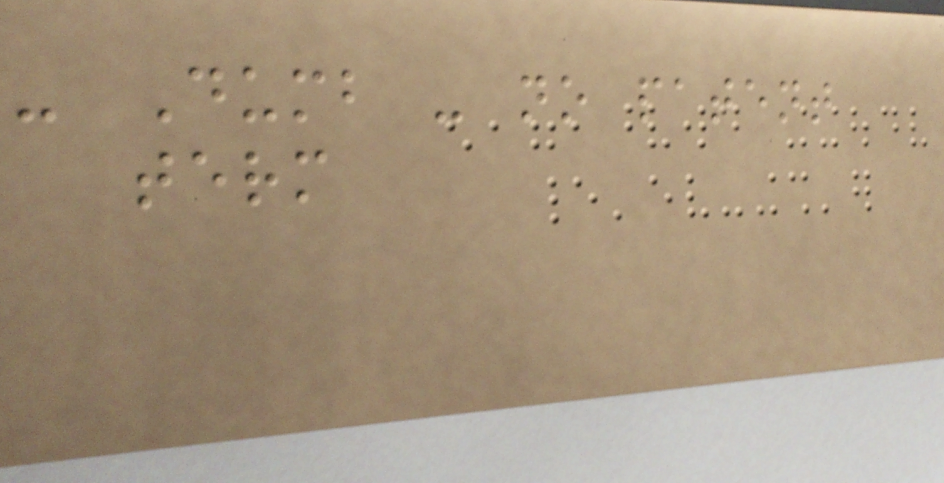- Dumb - no patent
term
